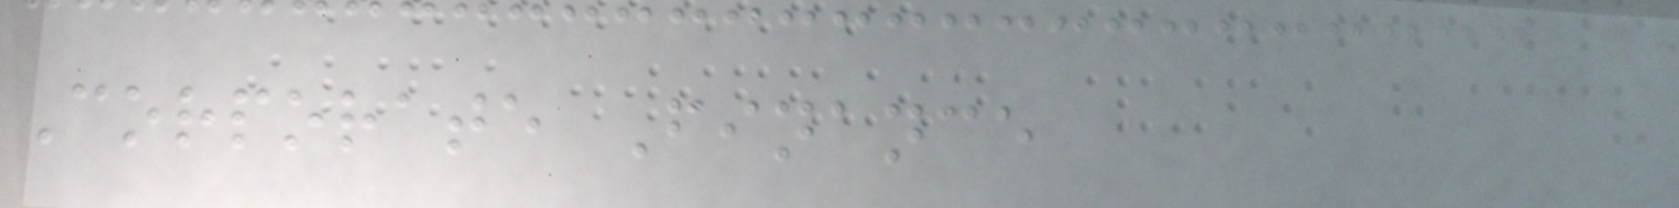Corporate Finance
